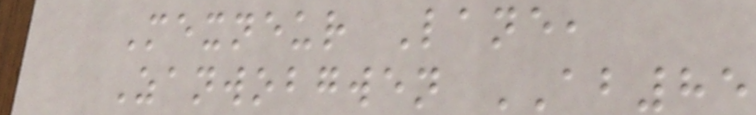Mexneur Lane,
Zanwobgwen AB85
